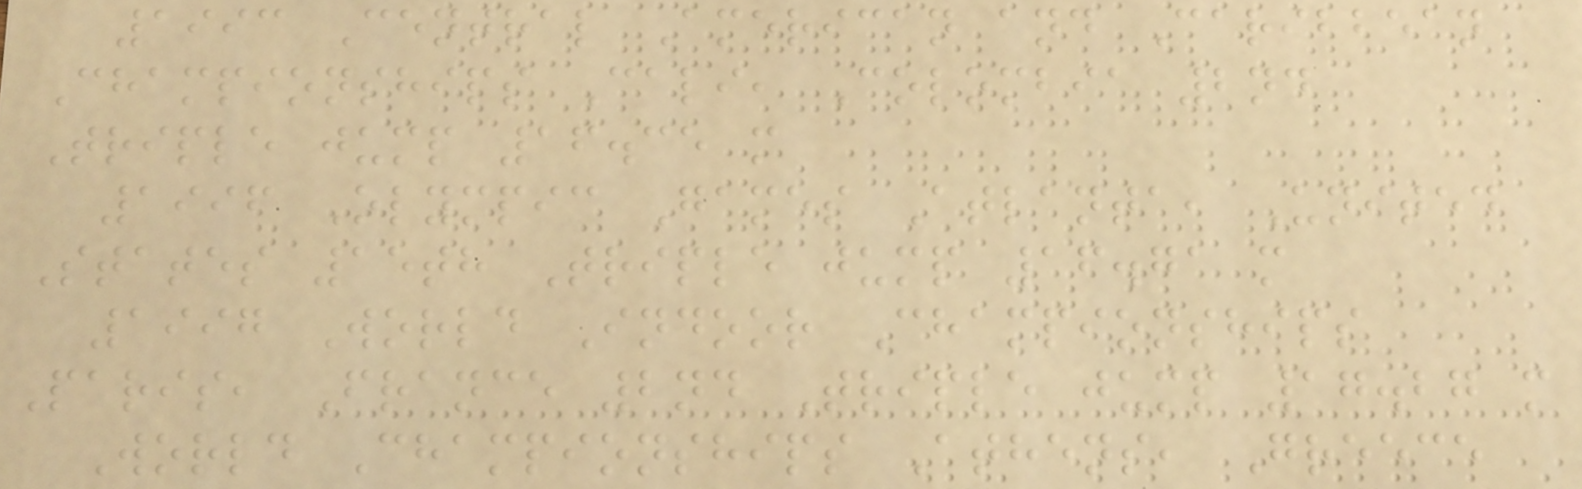1993 Central American and Caribbean
Championships Cali, Colombia 2nd
Triple jump 16.35 m
1996 Olympic Games Atlanta, United
States 15th Triple jump 16.71 m
1997 World Indoor Championships
Paris, France 2nd Triple jump 17.27 m
World Championships Athens, Greece
